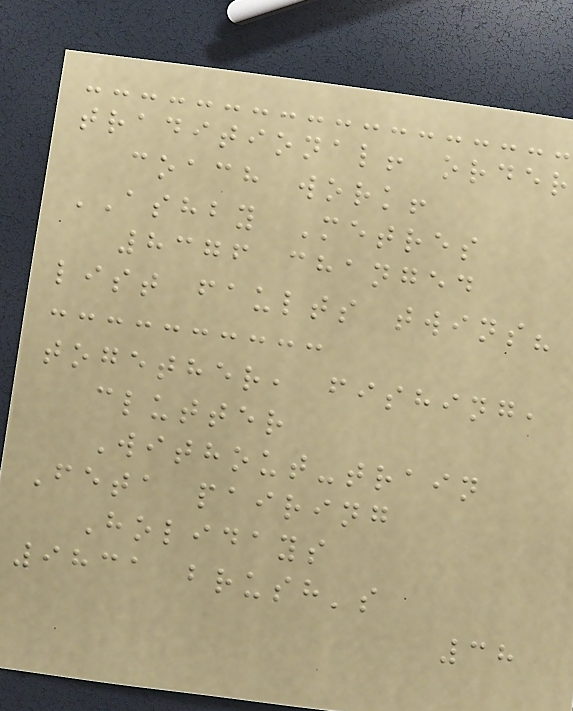traditional! order
coach work!
ASHBY Metres
8376 changed
list faults twins?
together, fishing,
clutter
Without-train
Feta pairing
Holidays
9831 brush's
38
